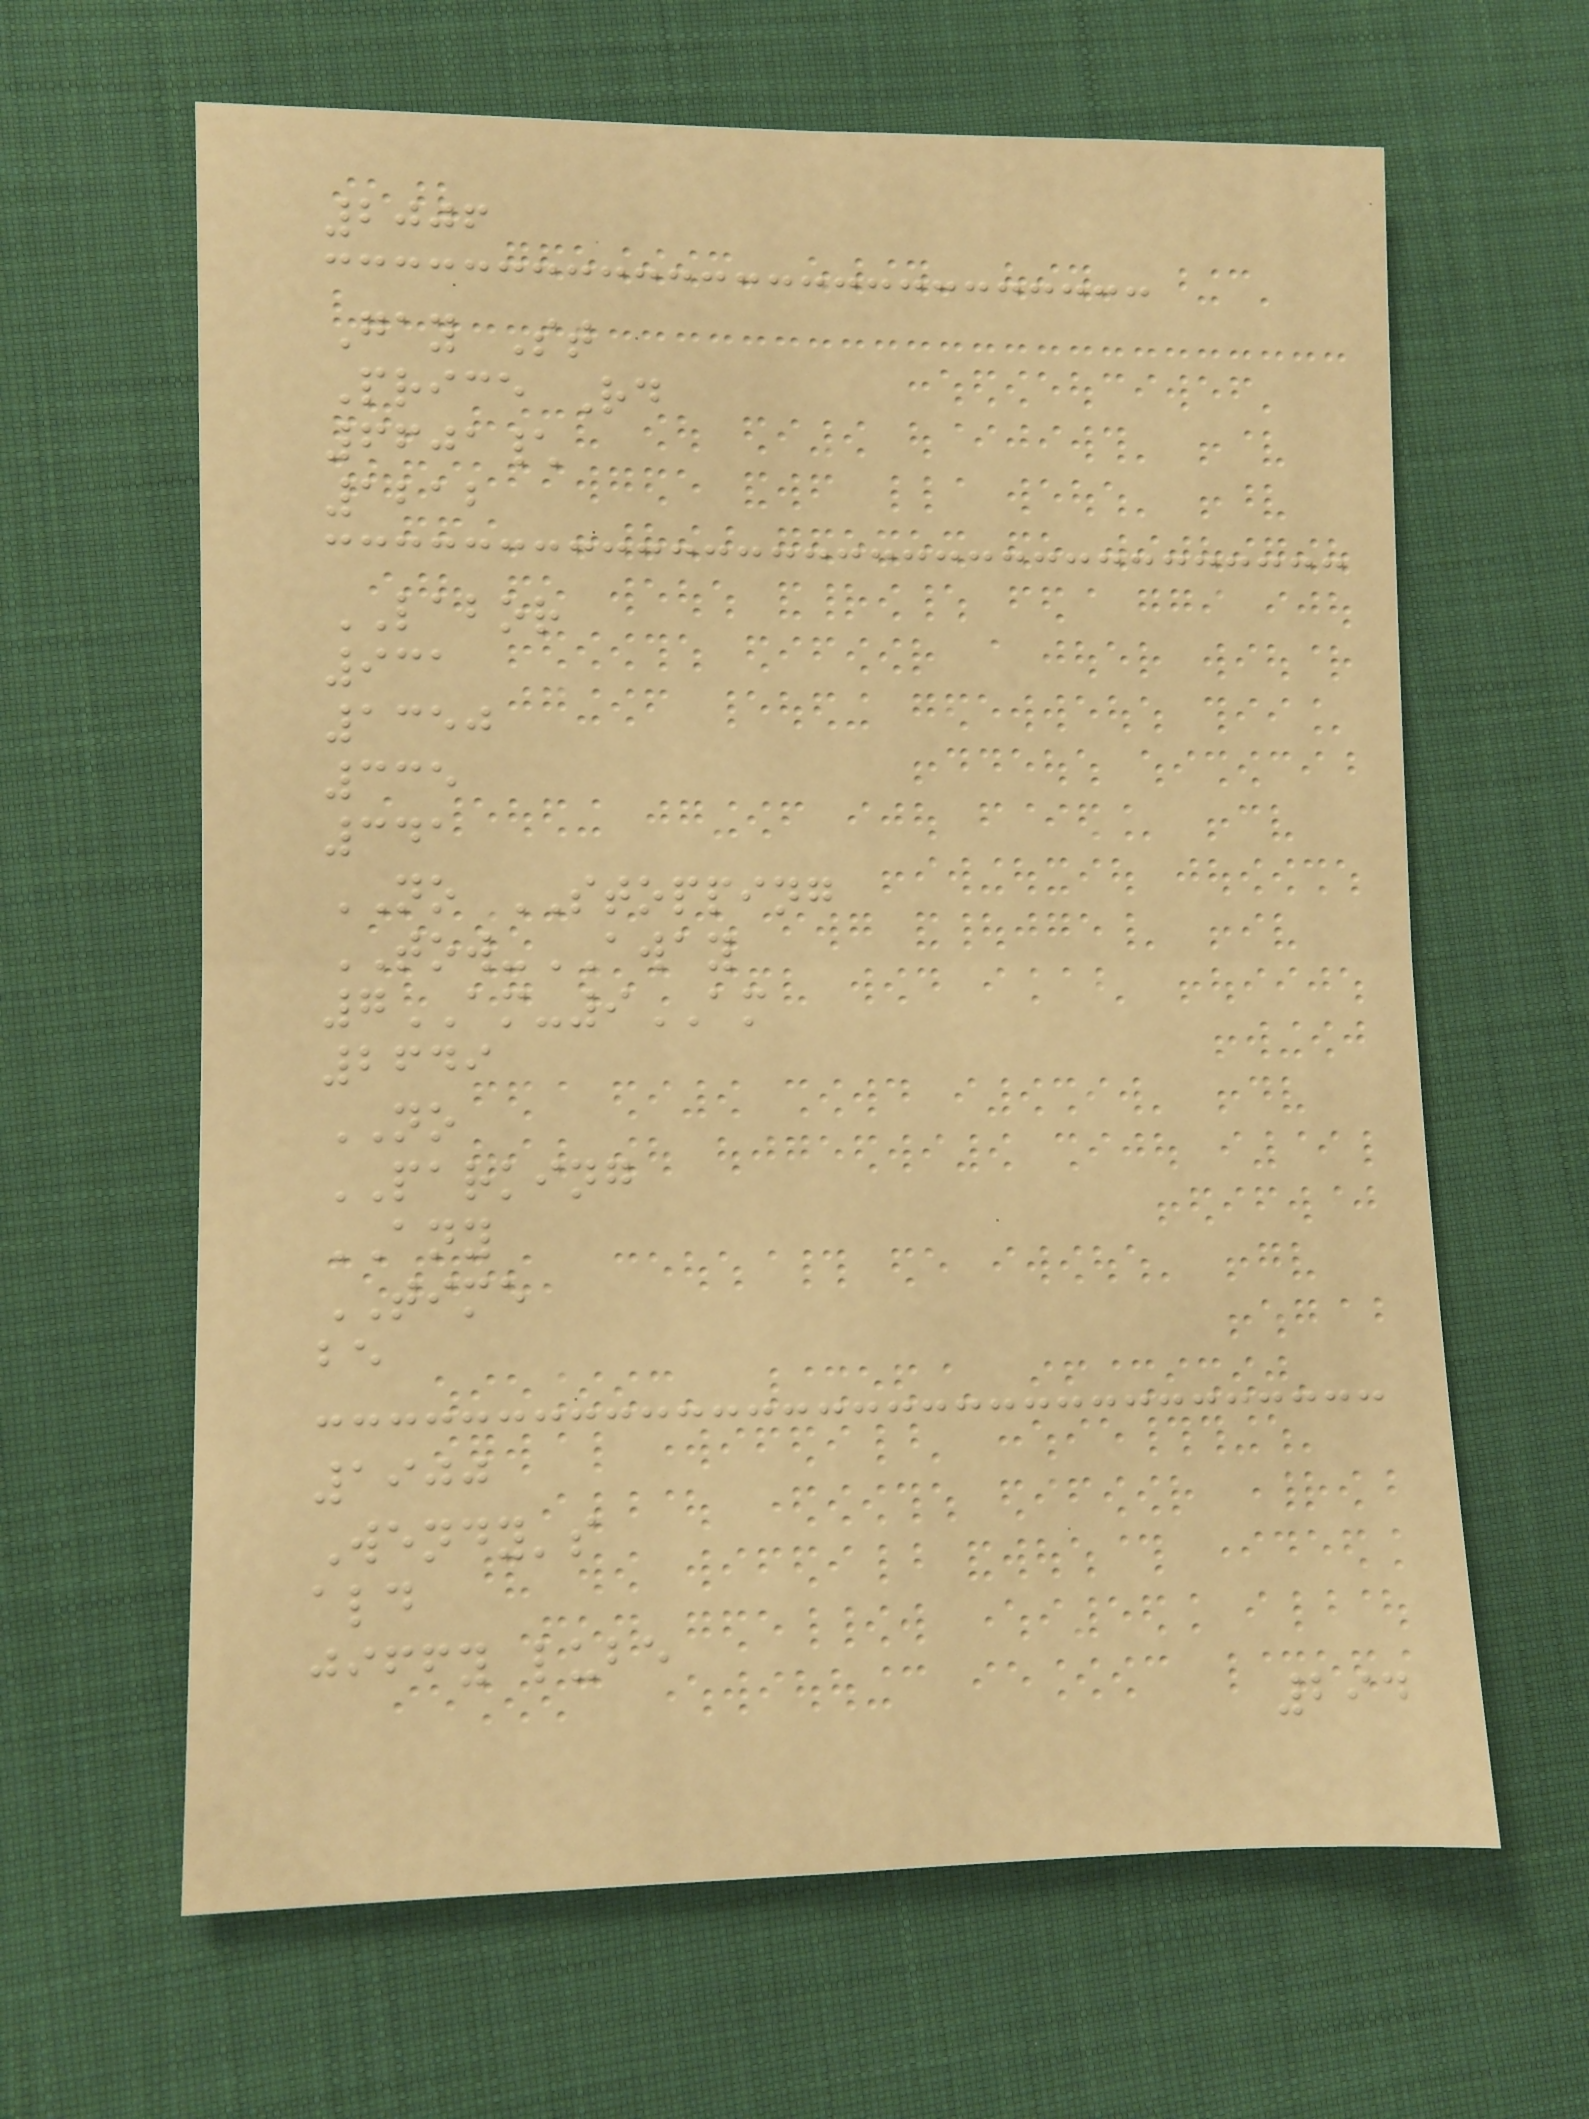2006
Gay St
Price Rd
6601\
1212
LABOR
931
1350
335
341
NO STOPPING
TOW-AWAY
7AM-9AM
2649
NO
PARKING
ANY
TIME
be
1900
Wendy's
ald
jiffy lube
294
